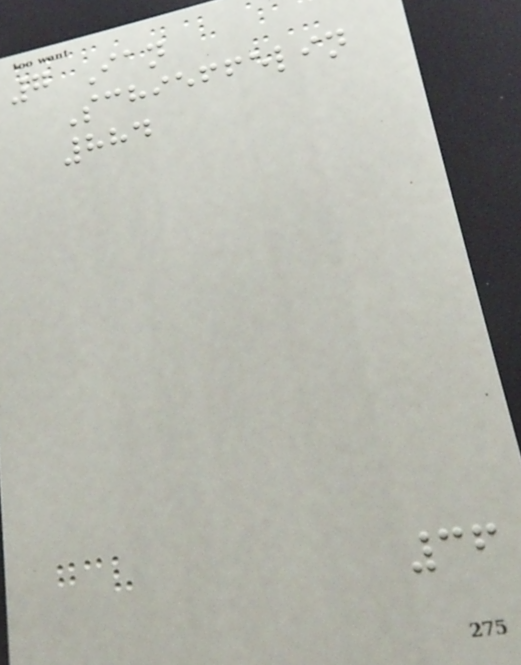7 Ian
Schieffelin
884
36
